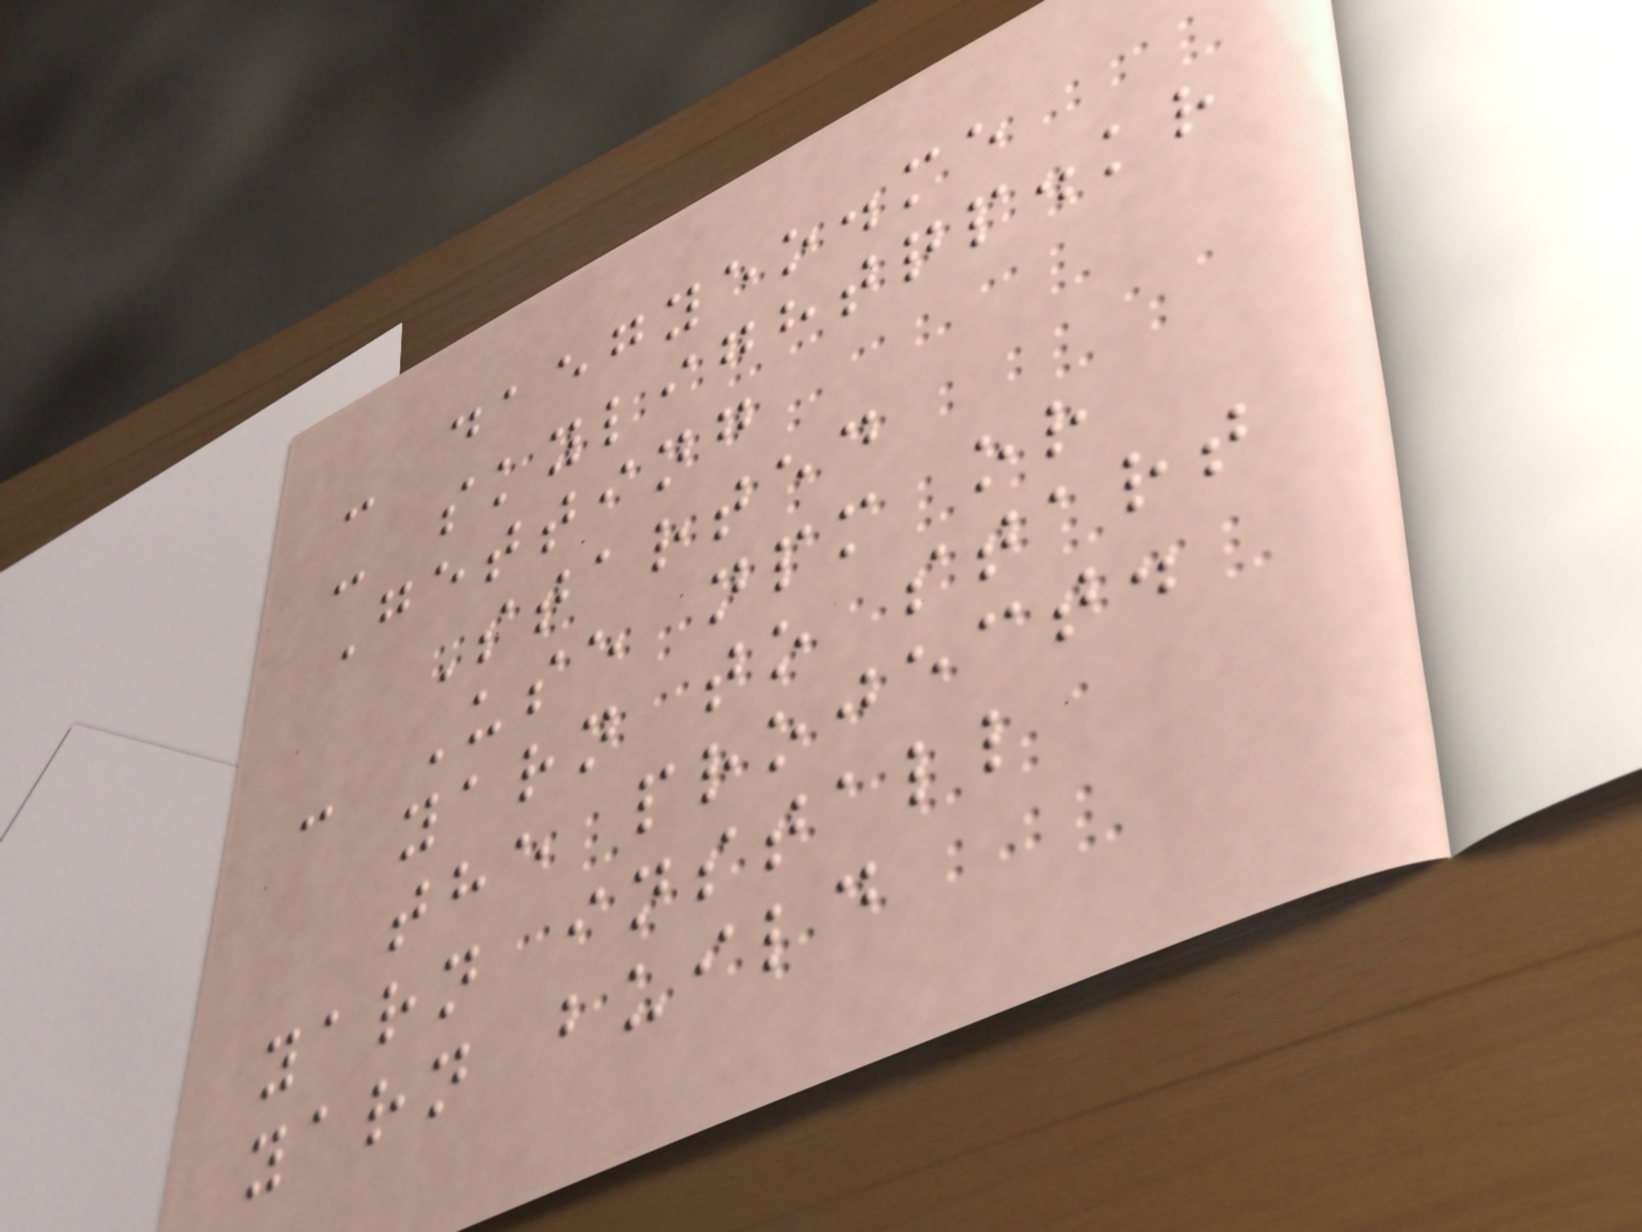- daegyeo.me
- skylightqp.kr
Getting
Started
- Use npm or
yarn to start
the project.
yarn install
yarn build
